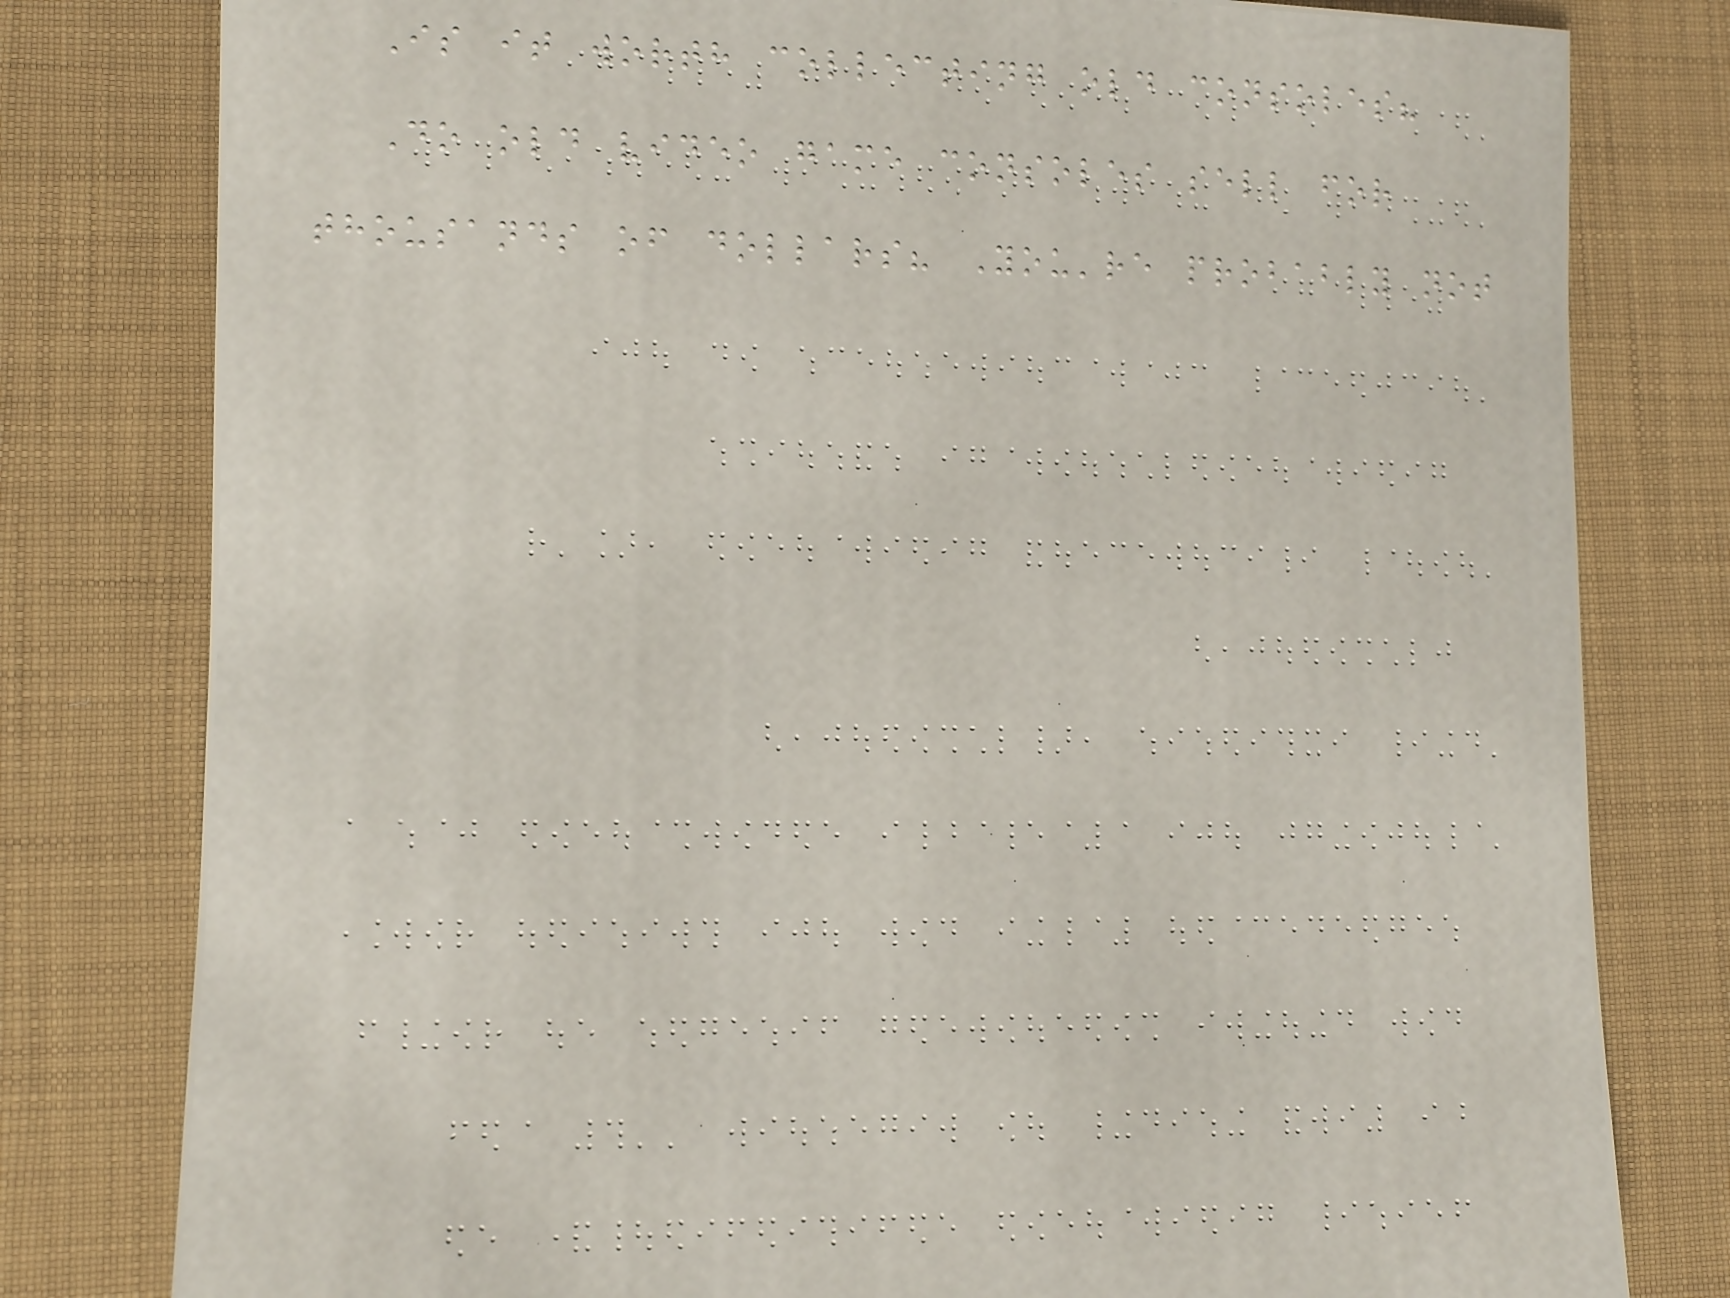Is it worth collecting old consoles?
Do old video game consoles sell for
thousands of dollars? You're probably not
